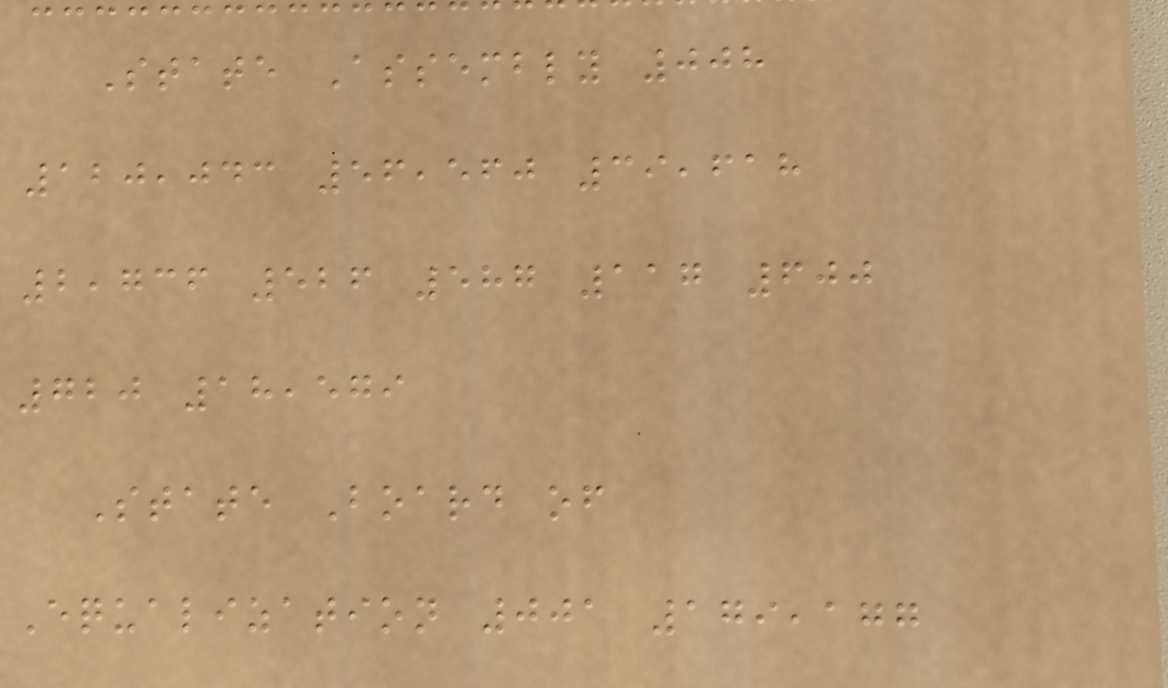State Assembly 008
120,043 56,560 39,618
2,736 526 587 117 600
720 18,579
State Board of
Equalization 001 179,177
